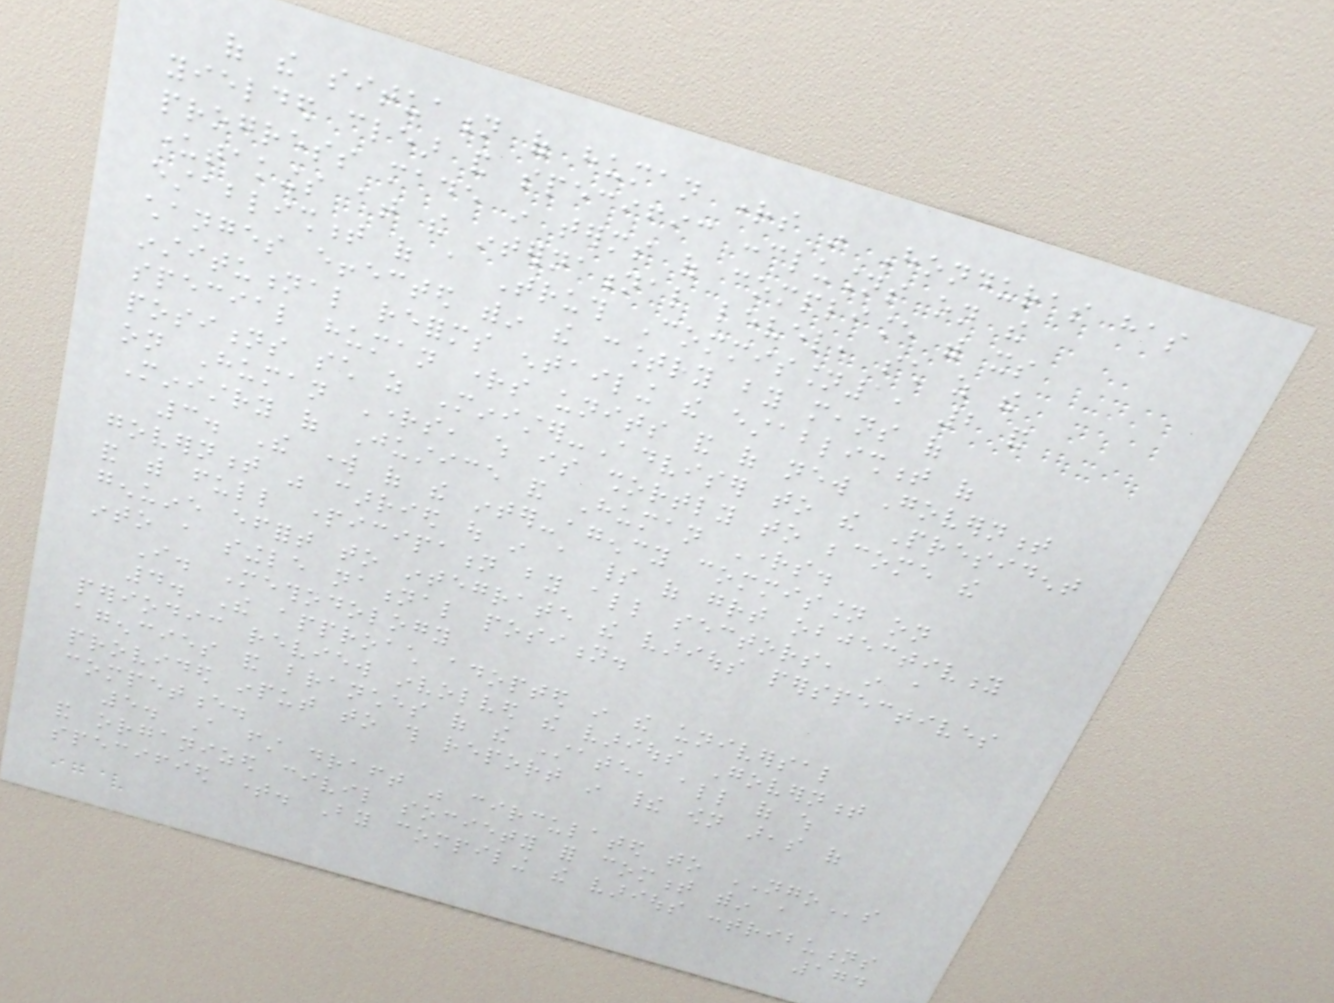of the situation of human rights in Honduras has
yielded clear and specific conclusions on the
progress made in terms of compliance with its
undertakings at the international level, such as the
establishment of a Truth Commission1, 2 and
changes effected within the country by means of
institutional reforms entailing the establishment of
special human rights units and of new Government
positions such as Minister-Adviser to the President
on Human Rights, which is shortly to become the
Ministry of Justice and Human Rights.
3. The work of the inter-agency commission on
government was carried out in a spirit of great objectivity
and with full participation by all sectors, in a
genuine effort to integrate the various perspectives
into a single national position.
I. Methodology
4. The approach adopted in the universal
periodic review involved the various Government
agencies and branches of the State, all of which
provided input to this report in their own areas of
competence.
5. A first draft was circulated to NGOs
and organized civil society for comment within a
specified time. By compiling the various contributions
174
